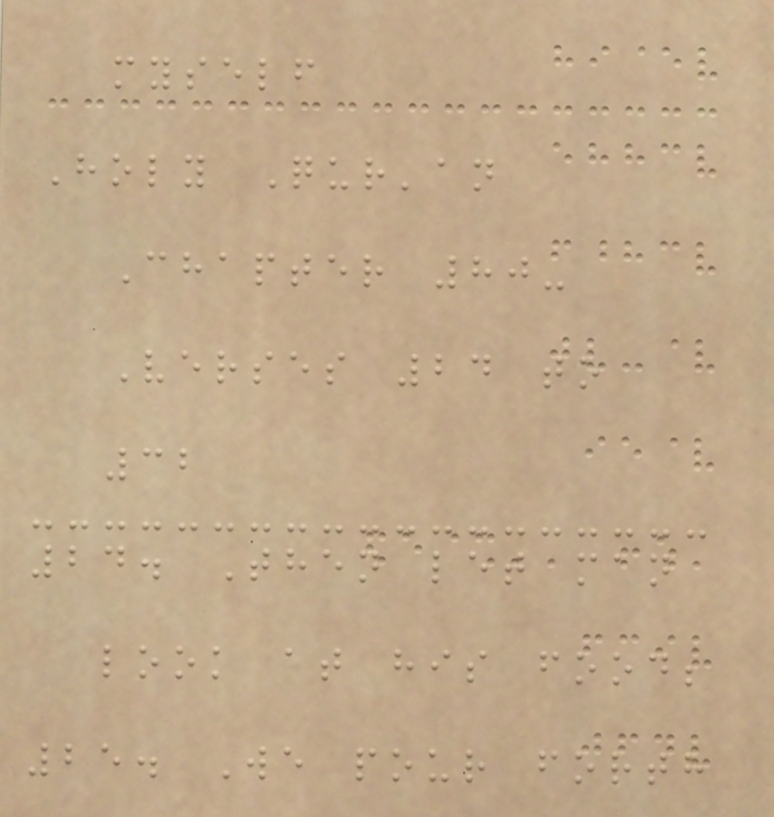myself
Holy Qur'an
Chapter 80-
Verses 24 to
32
24. Then let man
look at his food;
25. We pour forth
